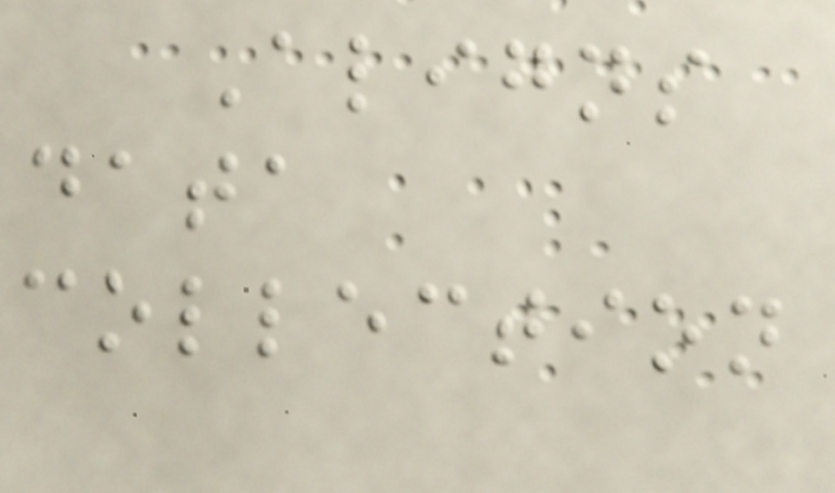Aligns
data
collection
